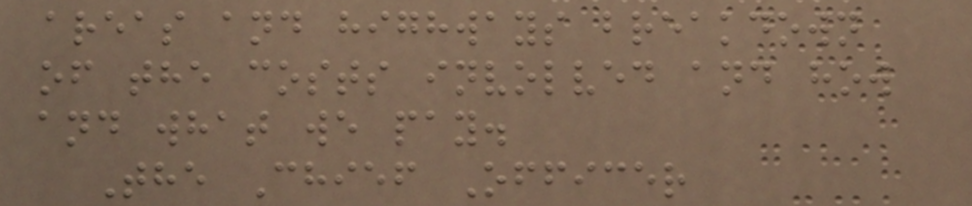areas and highways breakdown
of the costs involved and how
and what we pay.
The Chief Officer
